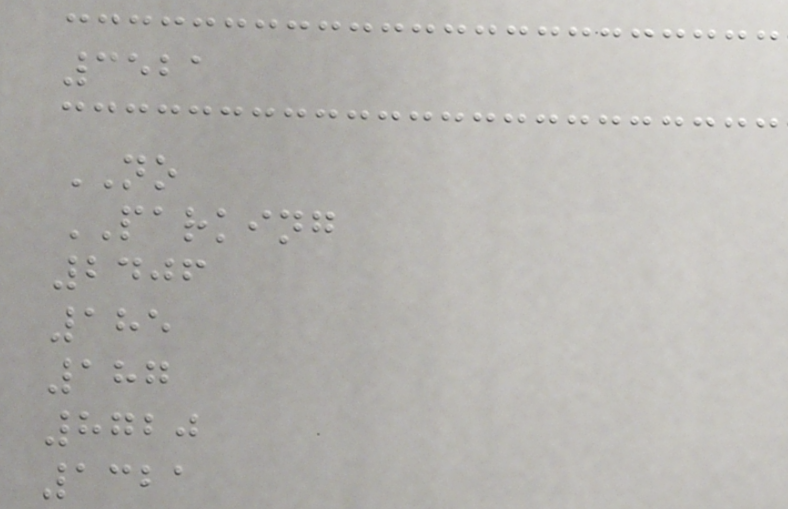3521
NO
PARKING
2406
185
187
8720
1321
